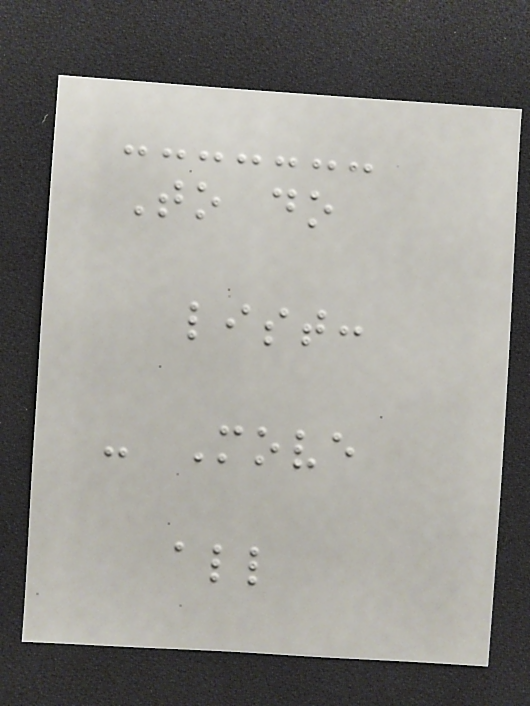To do
list:
- Move
all
